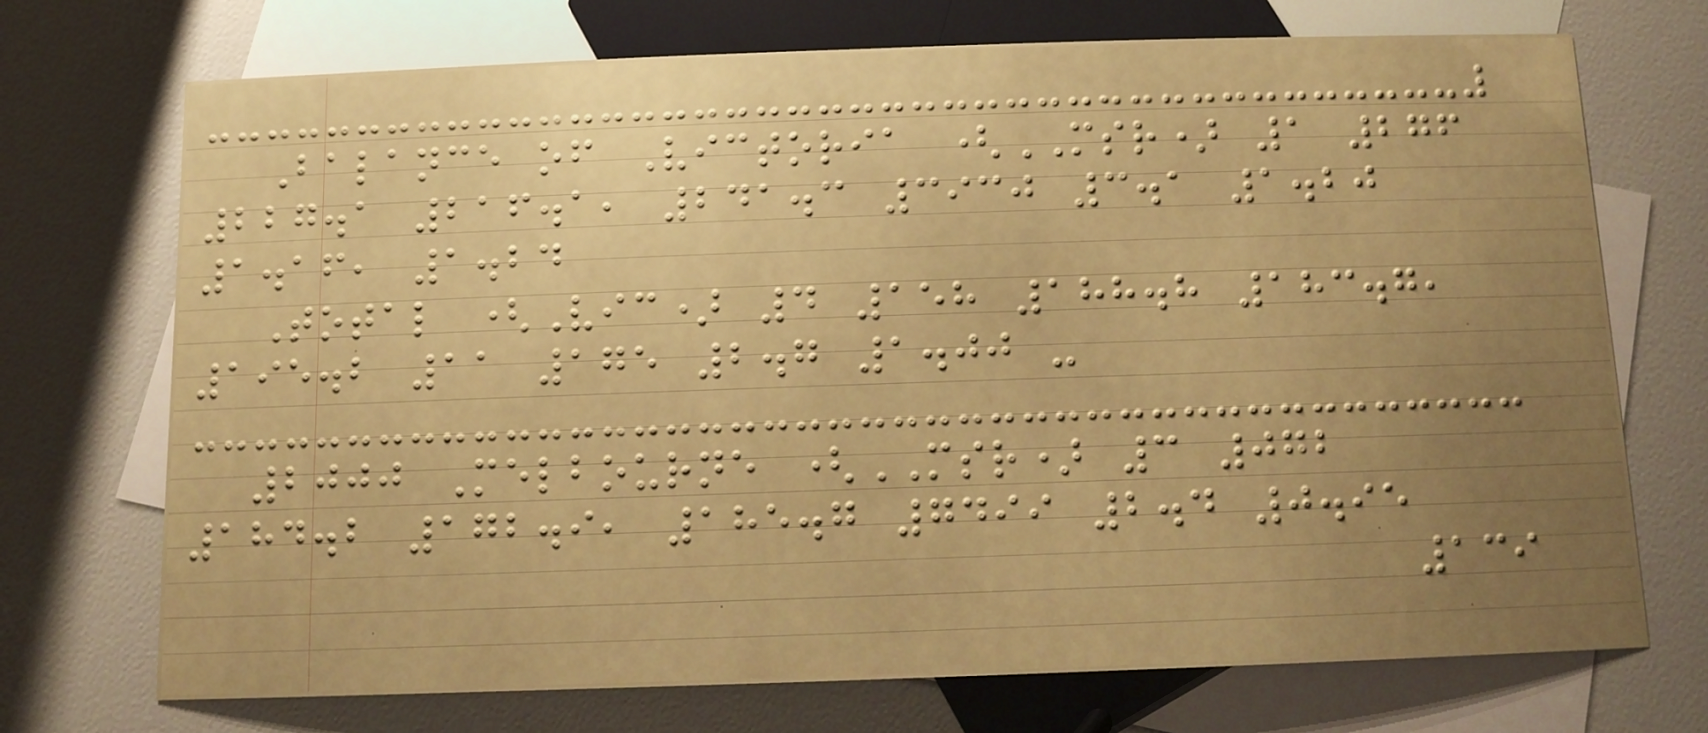Balance of Victoria (MSR) 1 276
227.1 216.1, 241.3 3930 3.1 1.20
1.16, 1.24
Total (Vic) 4 158 188.8 183.7,
195.2 11 175 2.7 1.00 -
2000 Melbourne (MSR) 3 072
184.2 172.9, 185.7 7499 2.4 0.95
139
